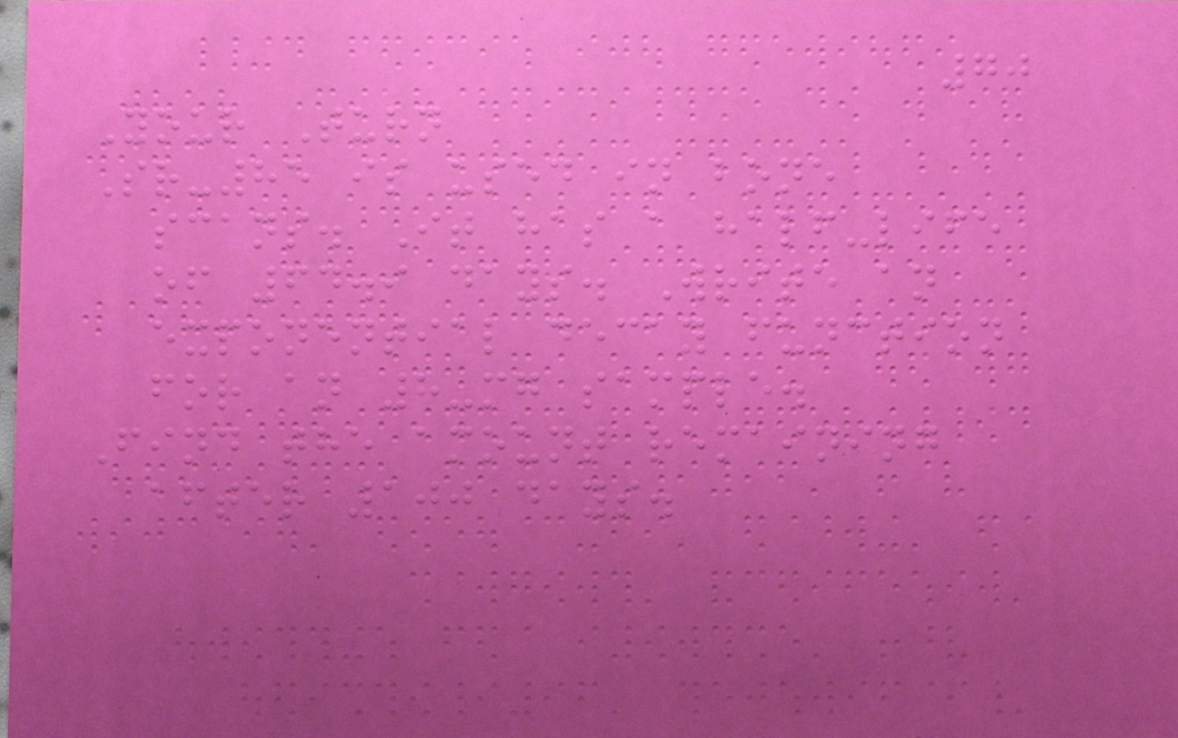70
Your Turn
Sr-85 is used in bone
scans. It has a half-life
of 64.9 days. Write an
exponential decay function
for an 8-mg sample.
Find the amount remaining
after 100 days.
